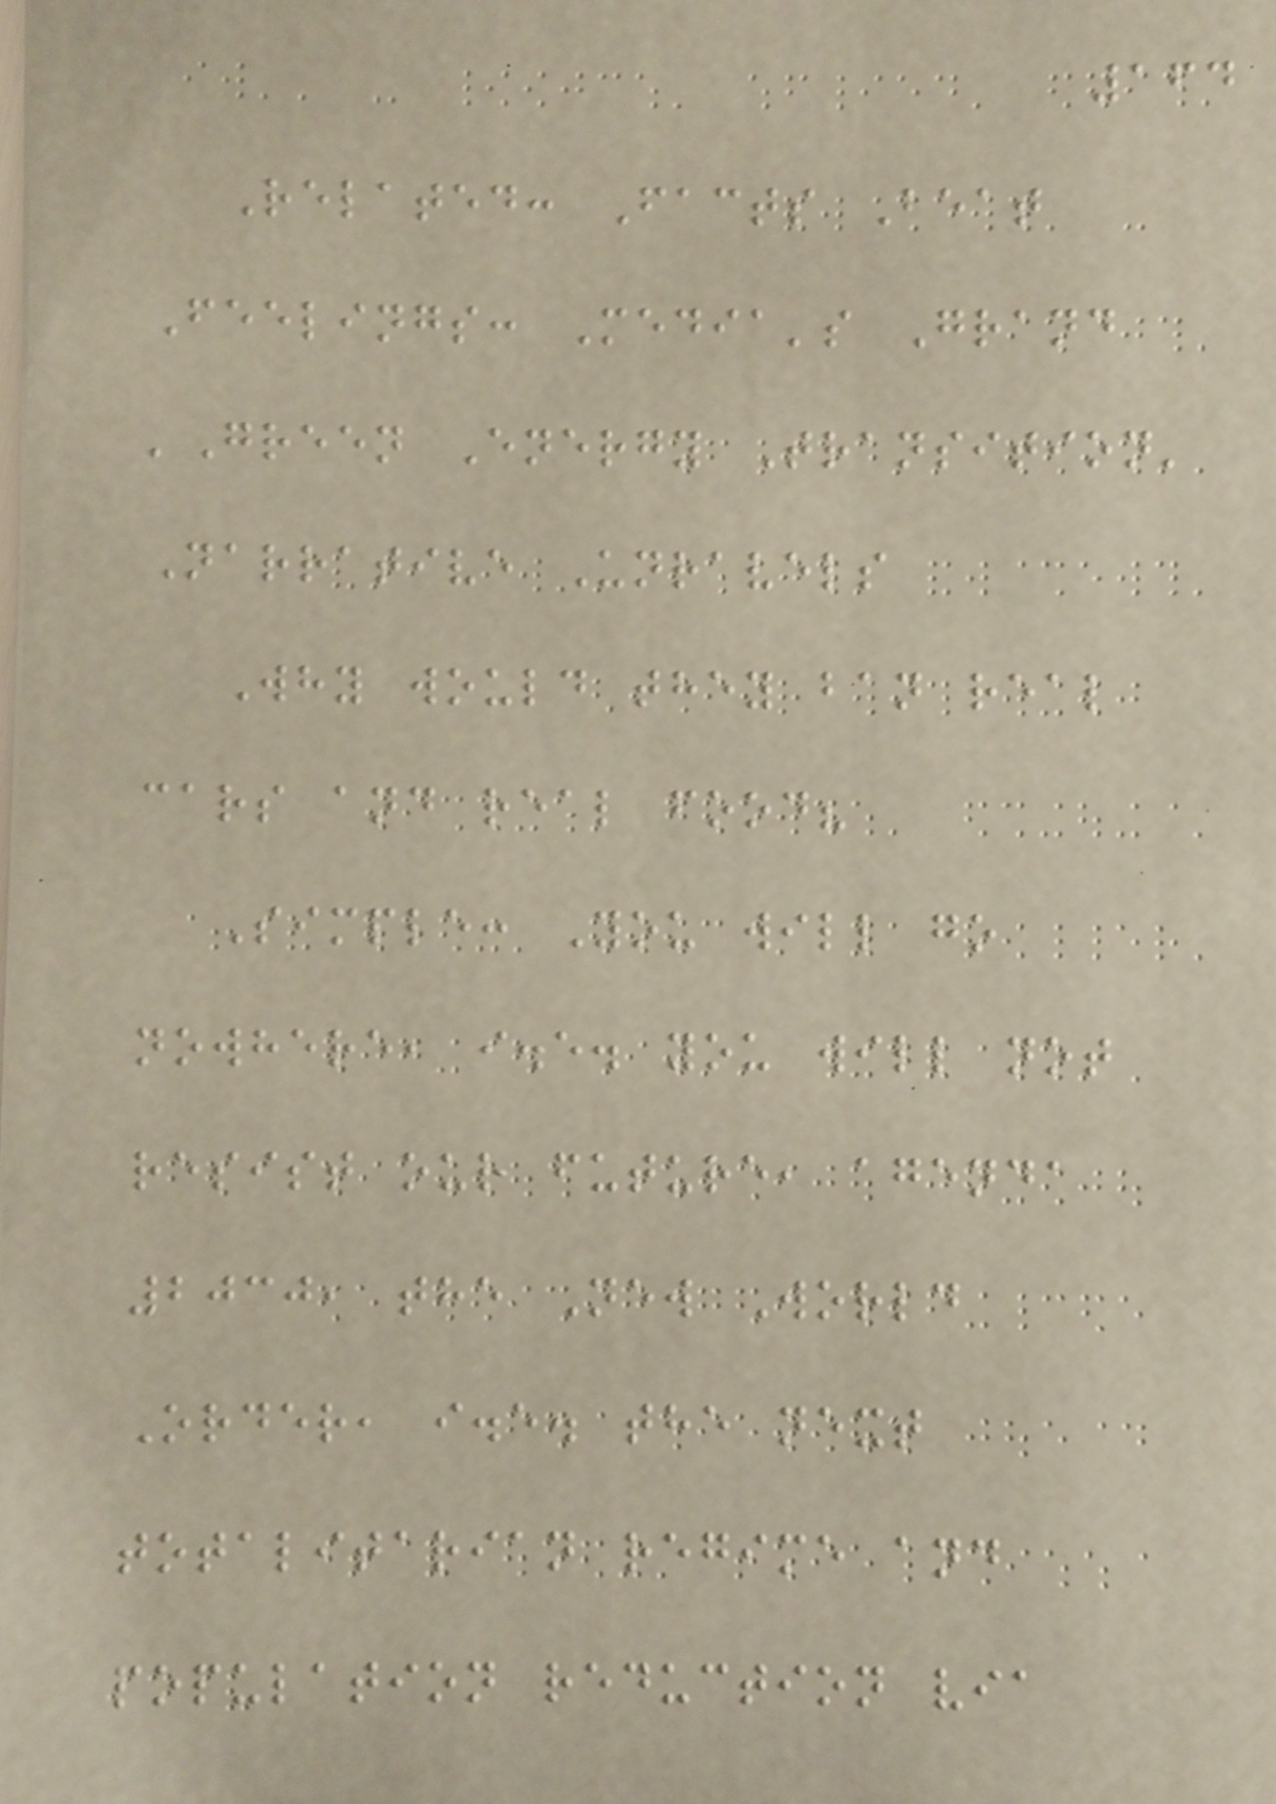164
Related: Facts Beat
Feelings: Media's Grand
'Green Energy Transition'
Narrative Unravels
Why would they ban real
cars and real food?
Simple: You will go
nowhere, i.e. you will not
resist our future, agenda
2030, the New World
Order, i.e. the next
totalitarian regime and
population reduction via
